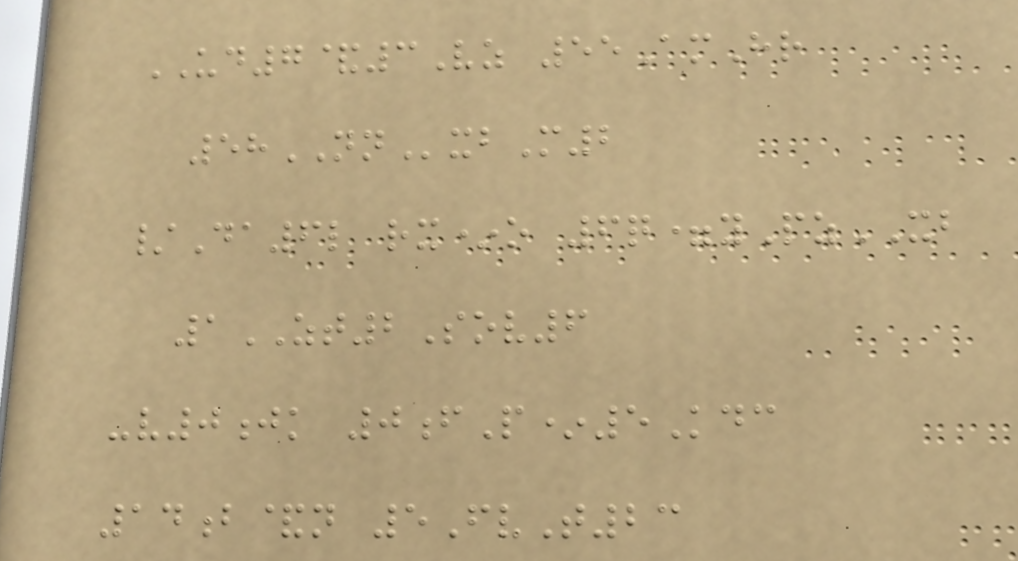UD7&3Vz 55AmHr
58NNxbM2
/Da6l rx*o 6q=yPzXB
1ZT2Sov6
-v0jk 0fP*5Kdc
14b&n 5FvT23
